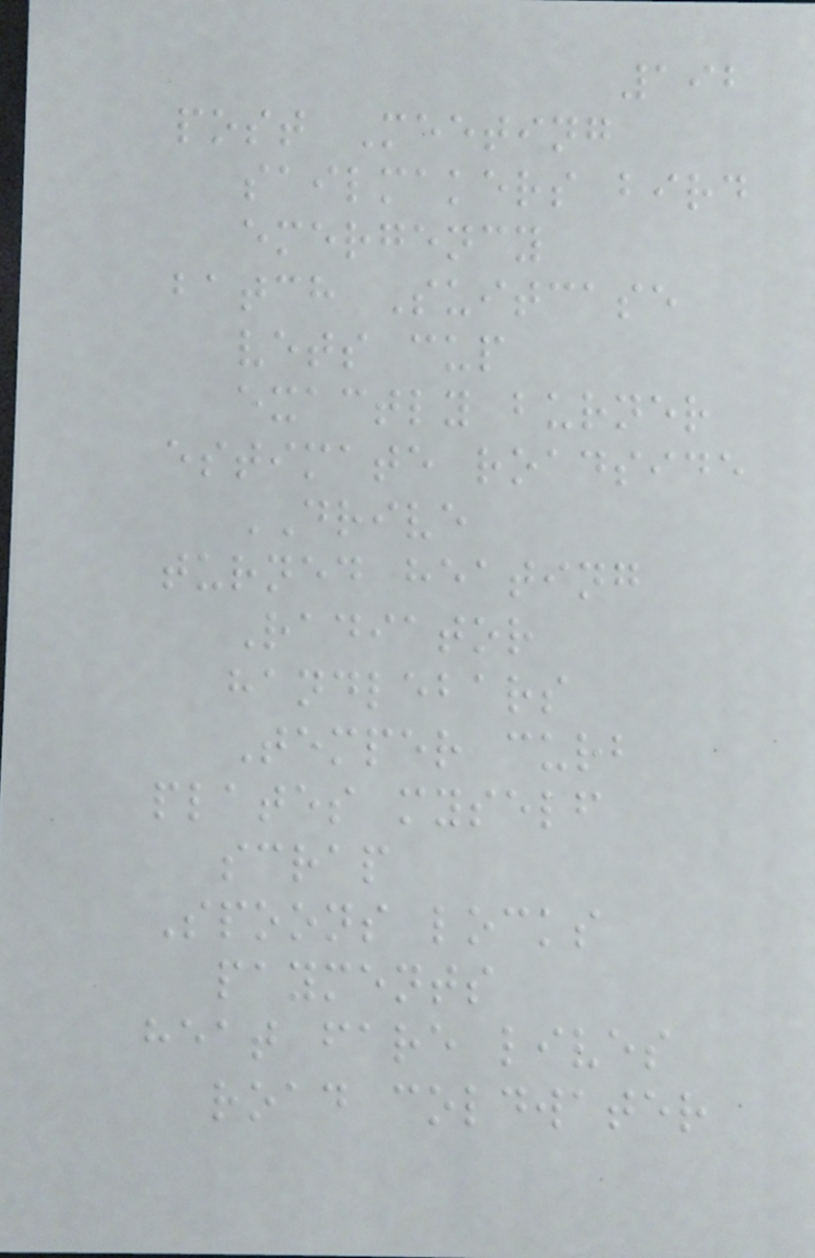192
post Meeting
sailmakers bird
emergency
batch Suitcase
vets cup
exactly burner
estimate roadside
DRIVE
turned heating
Radiator
handlebars
Temper curb
plates myself
scrap
Spoons locks
payments
heat fare lives
road coldwater
